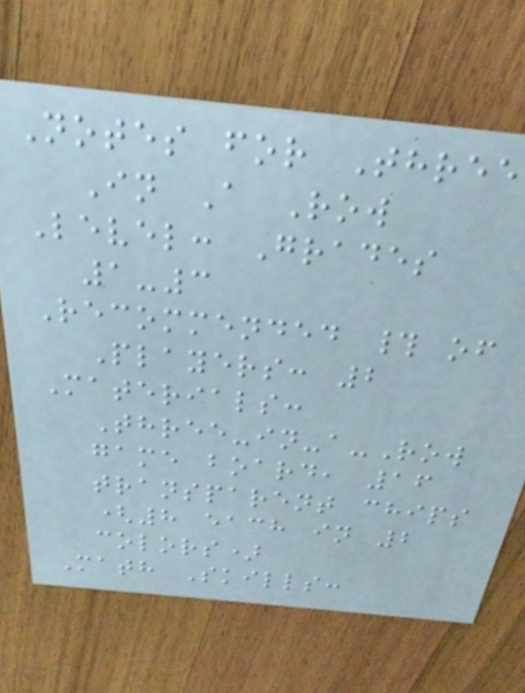Notes for Three
In A Row
Level: Grades
1-3
Recommended # of
Players: 2
Materials:
Three-in-a-Row
game board, 16
transparent chips
(8 each in 2
colors)
Math Skills:
